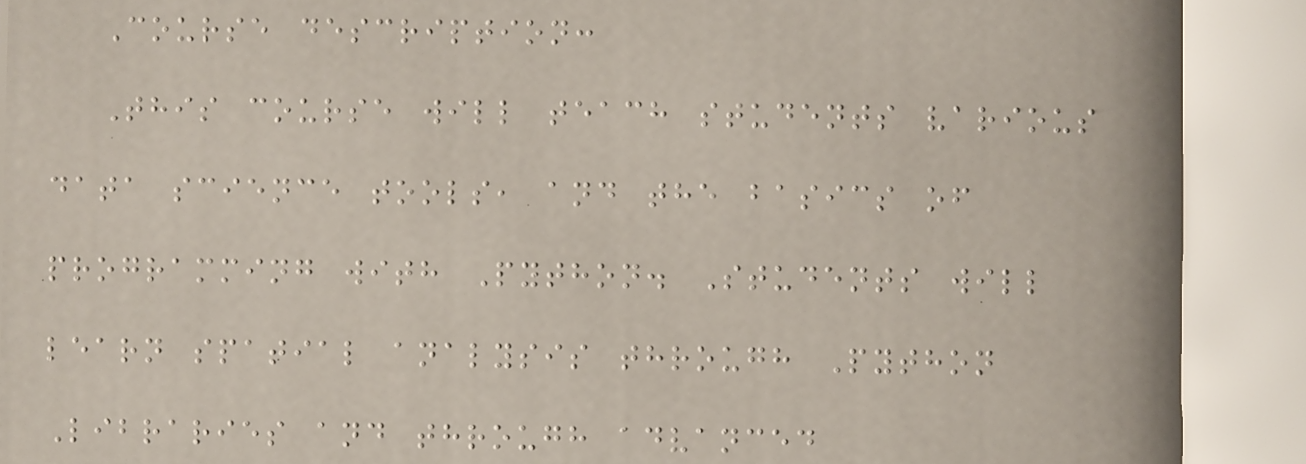Course description:
This course will teach students various
data science tools, and the basics of
programming with Python. Students will
learn spatial analysis through Python
Libraries and through advanced
